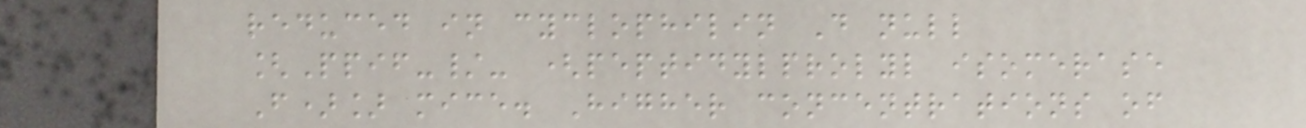reduced in cyclophilin D null
[Ppif-/- (peptidylprolyl isomerase
F)] mice. Higher concentrations of
